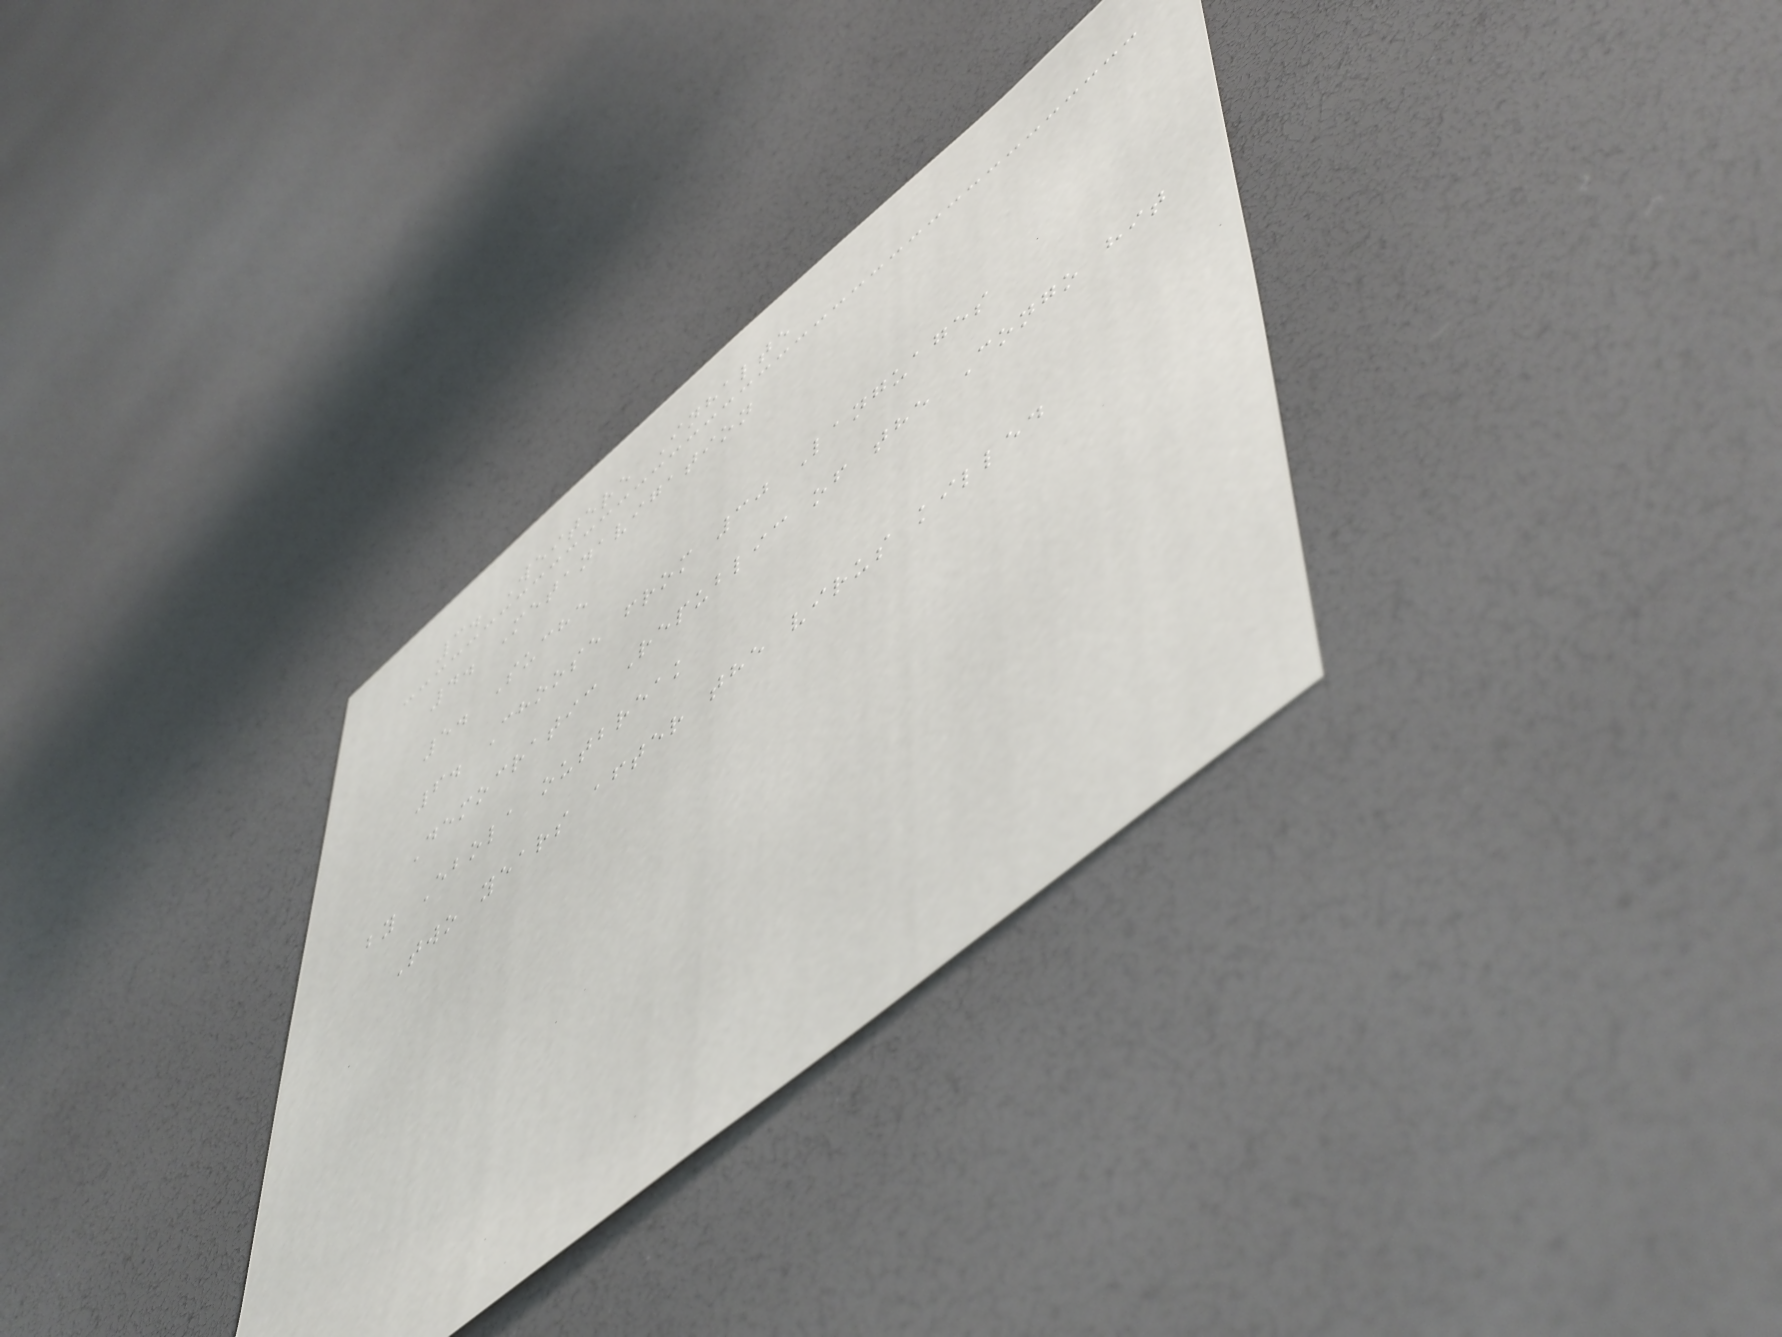3. Weitere Inhalte
4. Metanavigation
5. Suche
6. Choose from 30 Languages
Democratic Republic of the Congo hit
by Ebola outbreak
Two years after the virus killed
